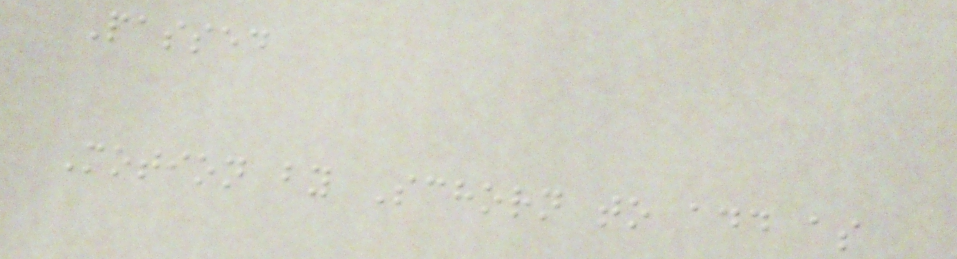Passed
Motion by Schorn to add as
